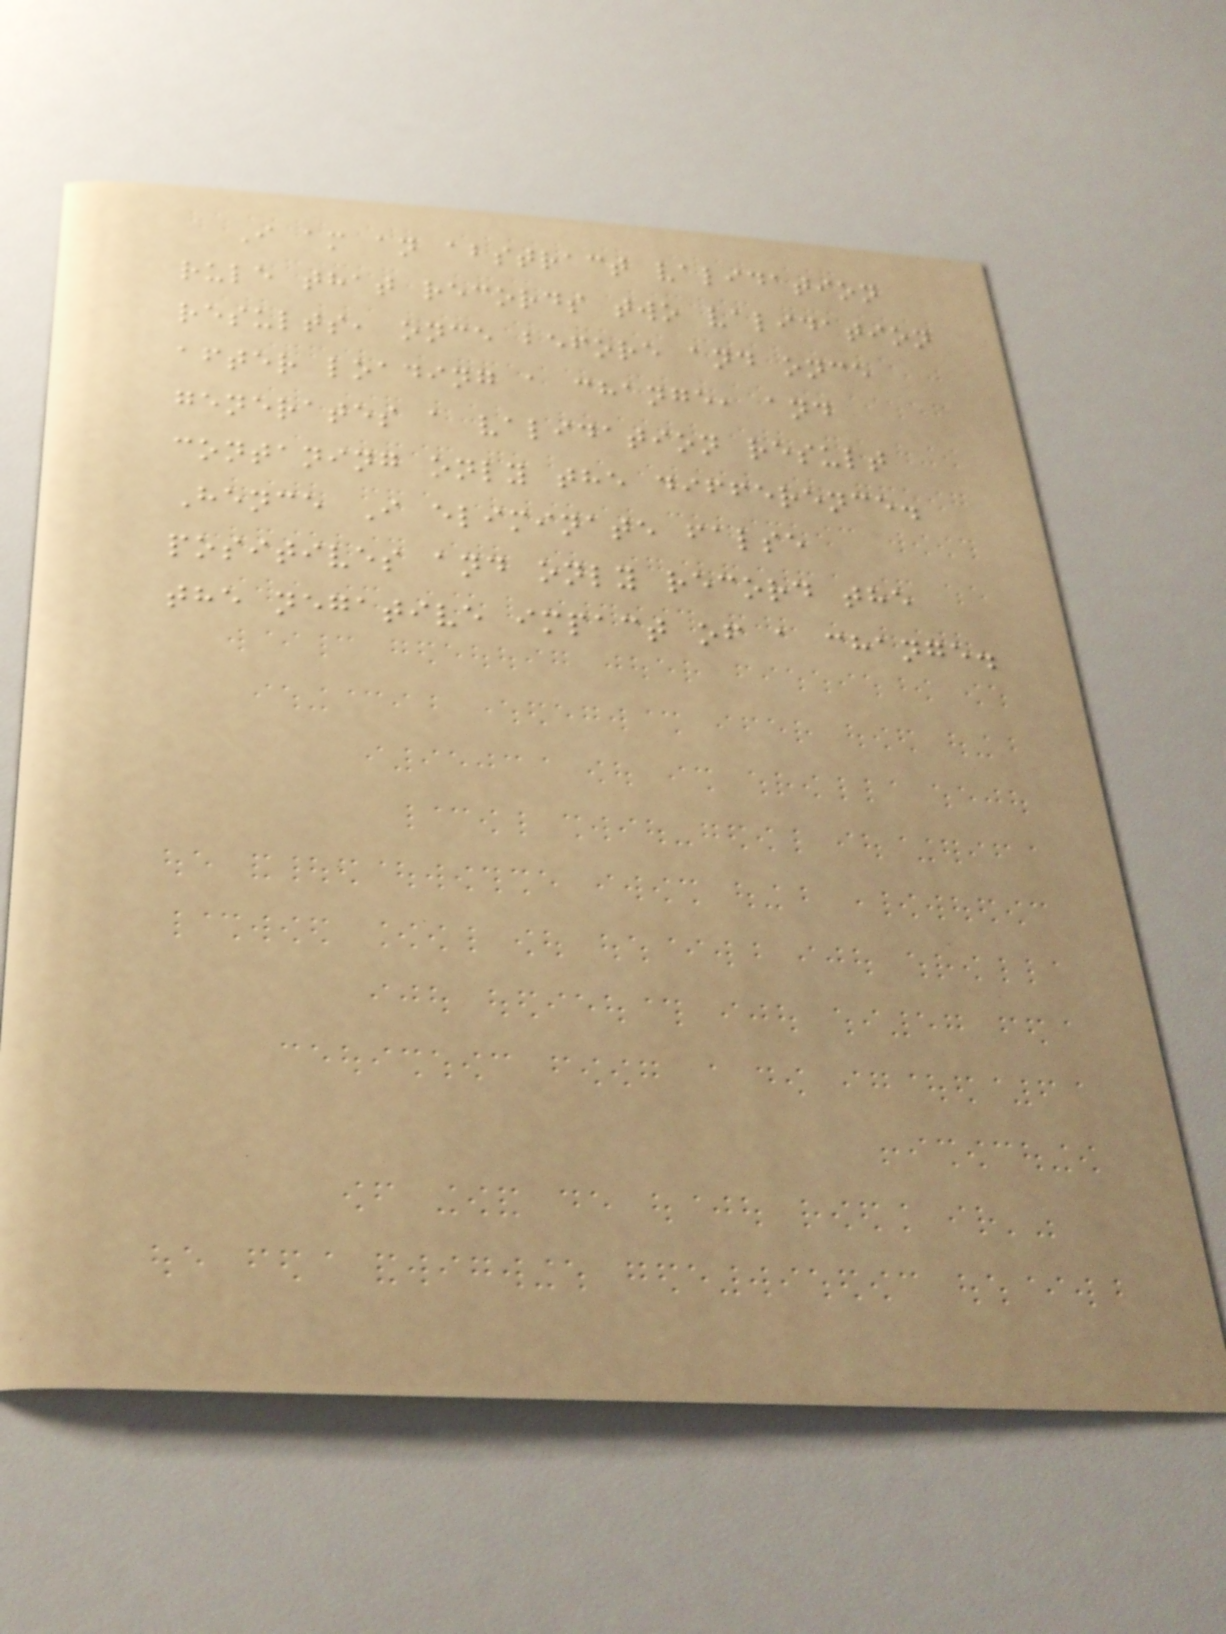I am an abstract validation
rule that records two validation
results, once before and once
after loading a change, and
generates a validation result
contaning only the difference.
Hence I eliminate false
positives and only record the
the negative impact of a change.
